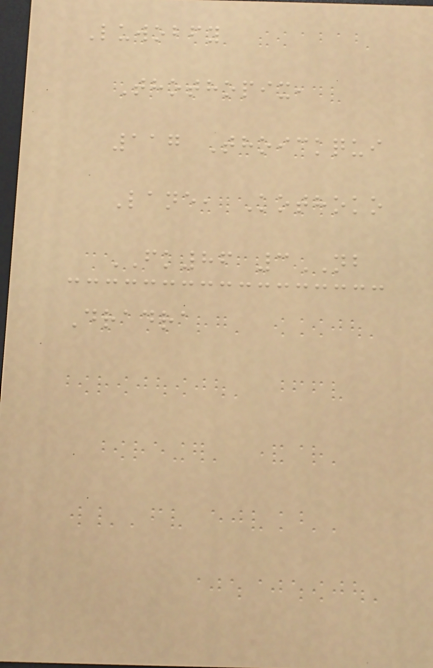Luwobfy
Thothopix,
117 Thoickqui
Lane, Kothoko
FK86 3NB
Dradra
